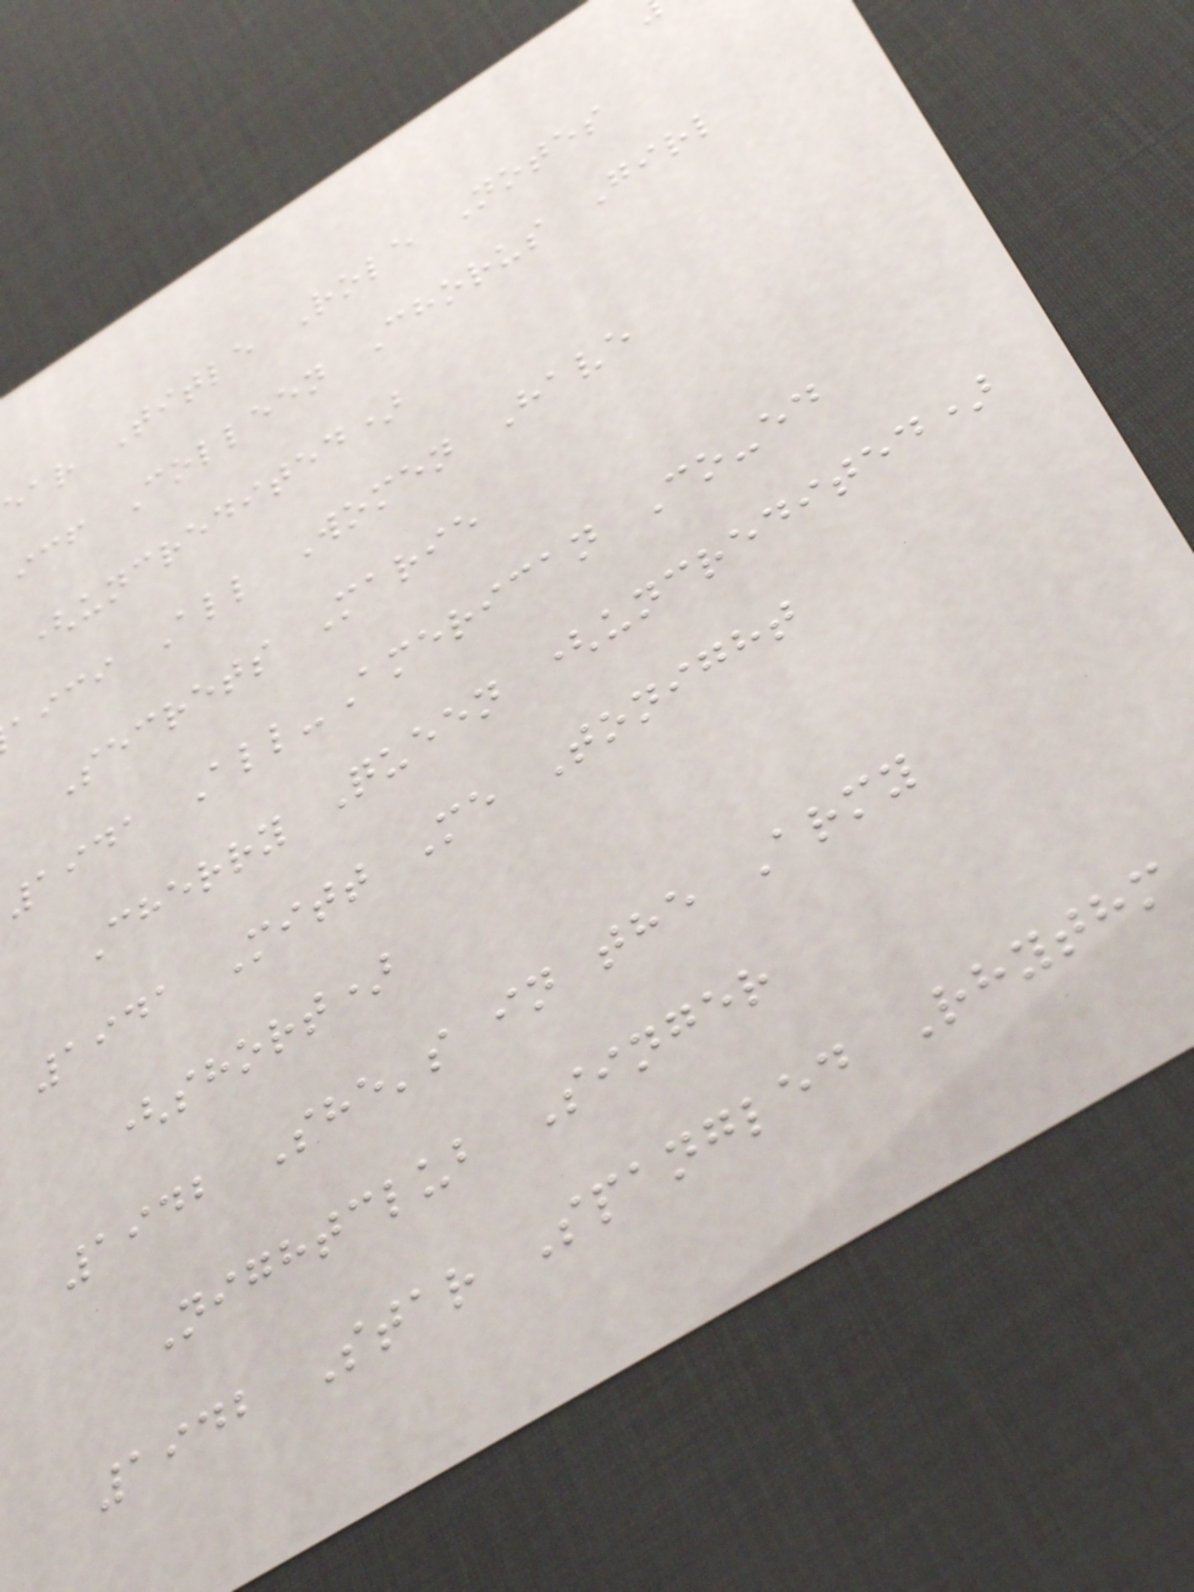ear Title Role Notes
icf Colleen Chorus Girl
(uncredited)
aici All Women Have
Secrets Marie
1941 All-American Co-ed
Cherry Queen (uncredited)
1941 Mitt Me Tonight
(short)
1942 She's in the Army
Nightclub Singer
1942 Star Spangled Rhythm
